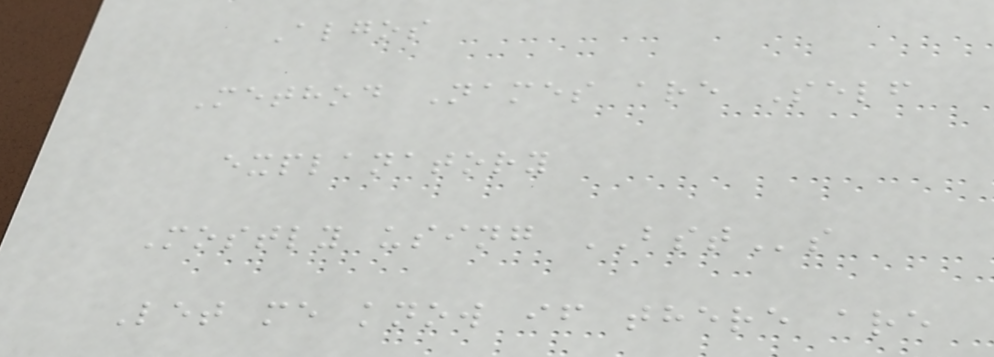Algos
Method Names are Self
explanatory
Mostly using BSTs
Let me know if there are
